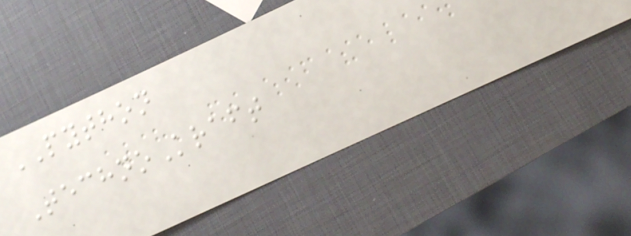PYTHON
TechnoKraft
